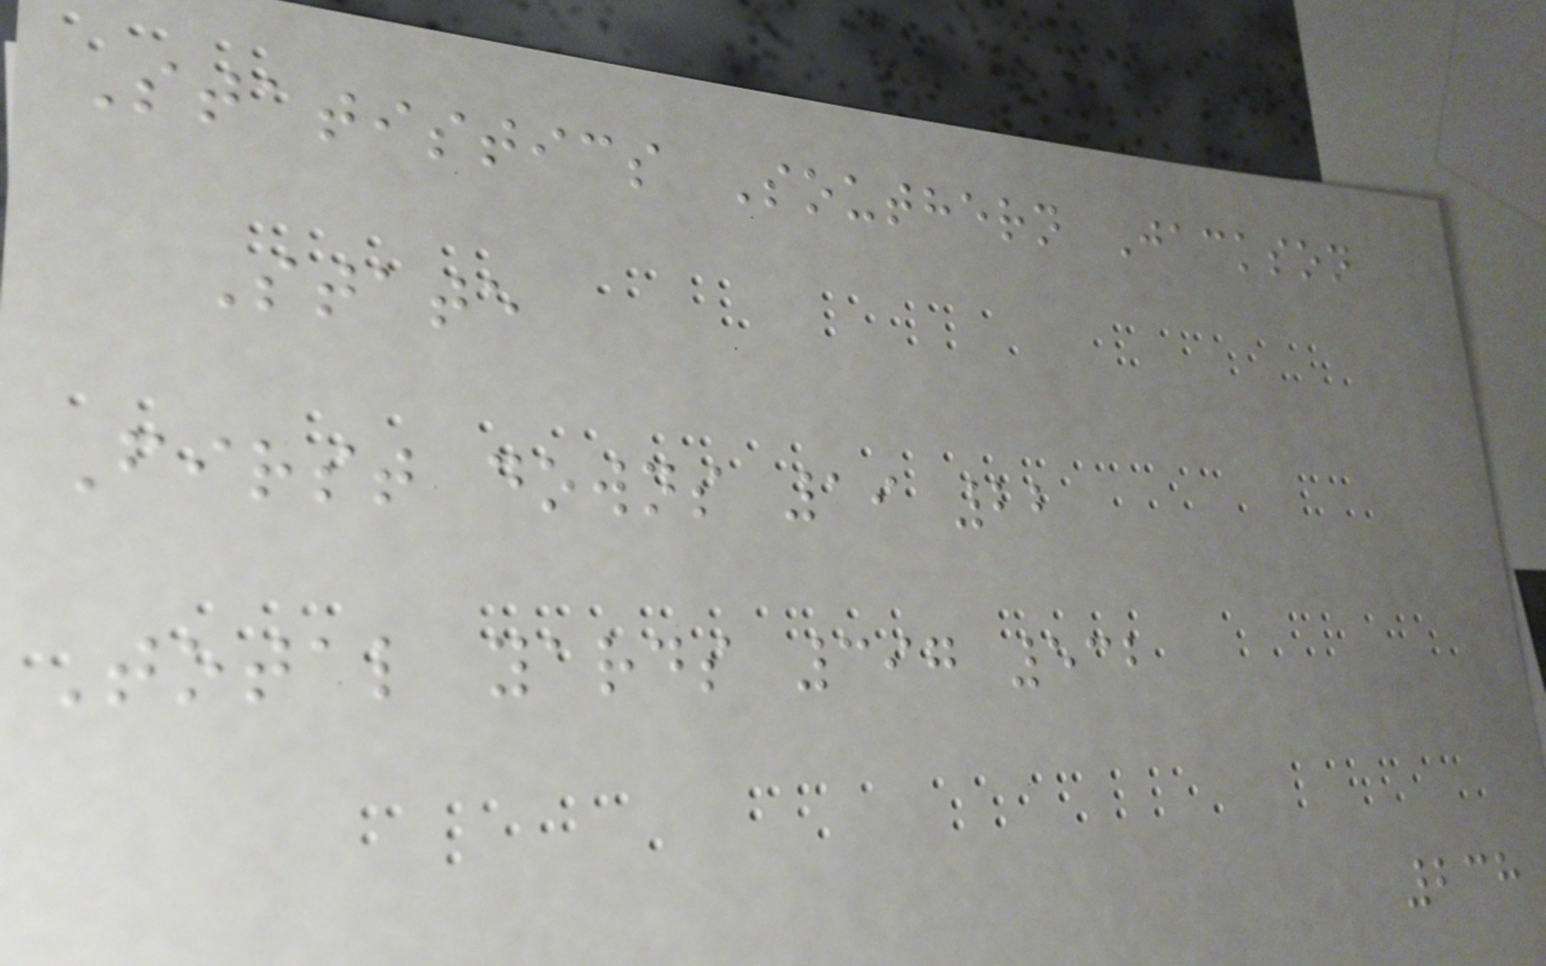Statistics Southern Jackson
State
First downs 19 22
Total yards 397 532
238
